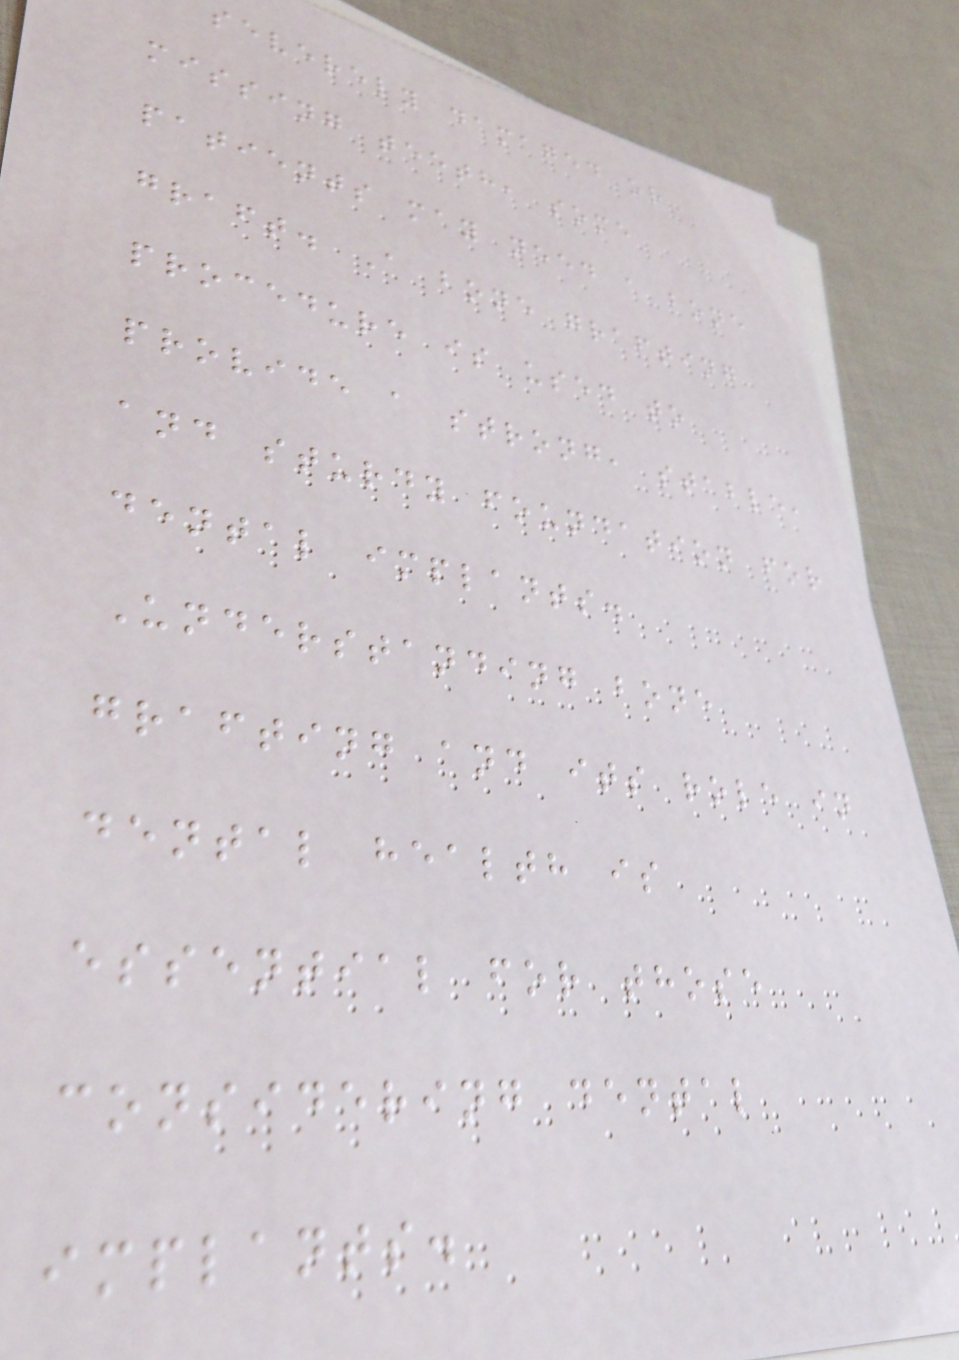severely damaged or
missing teeth, some
patients may need a bone
graft. A bone grafting
procedure is used to
provide a strong, stable,
and sturdy foundation for
dental implants.
Understanding bone
grafting and its role in
dental health is
essential for those
considering dental
implants.
